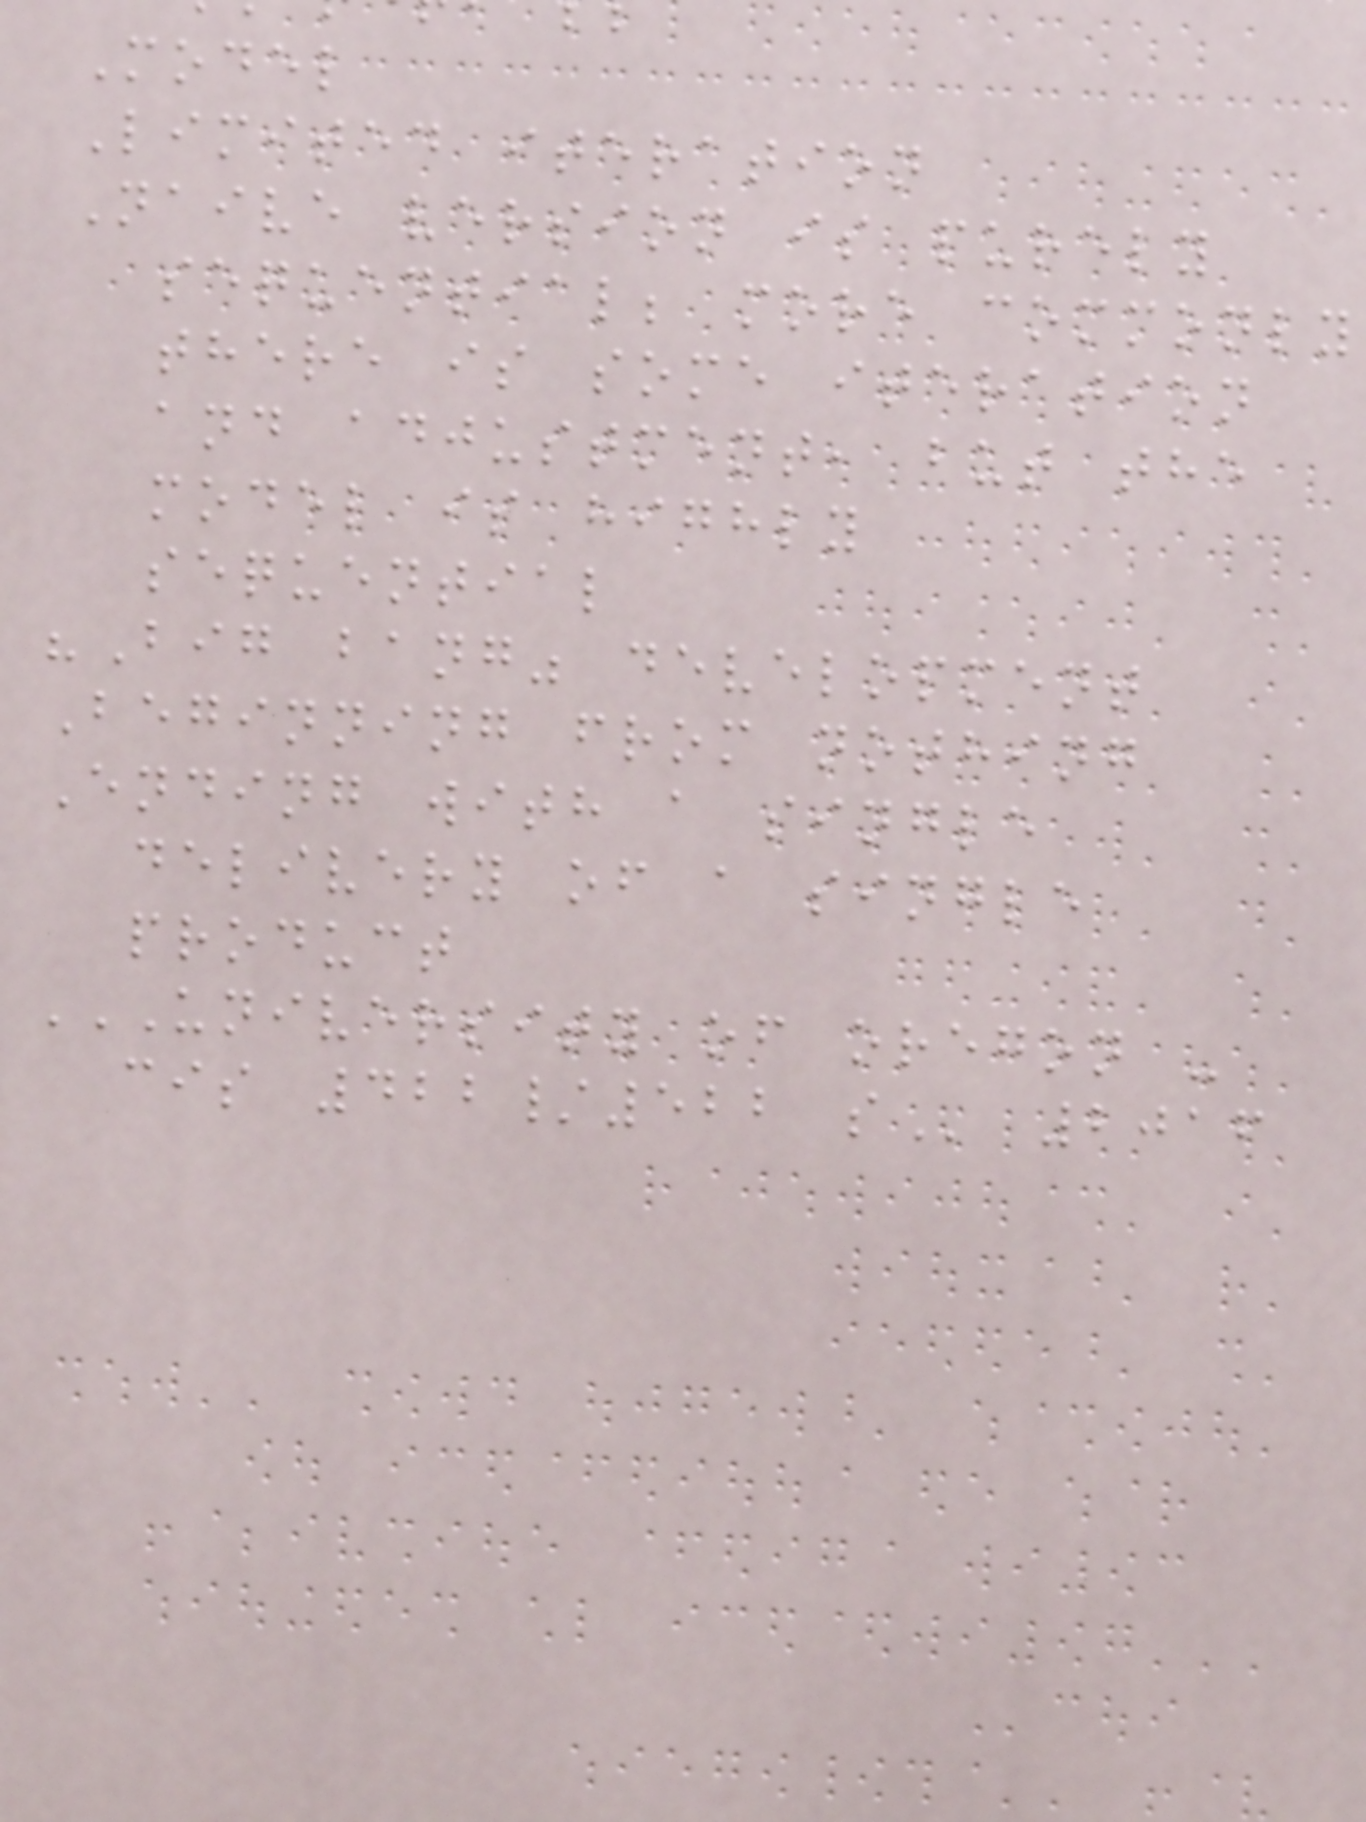Model
Limited iteration
Naive version is purely
sequential; more commonly
there is some iteration
and adjustment, but the
model is highly
sequential
"Big bang" development
Beginning from nothing
Ending with a single
delivery of a single
product
UNIVERSITY OF OREGON -
cis 422/522
